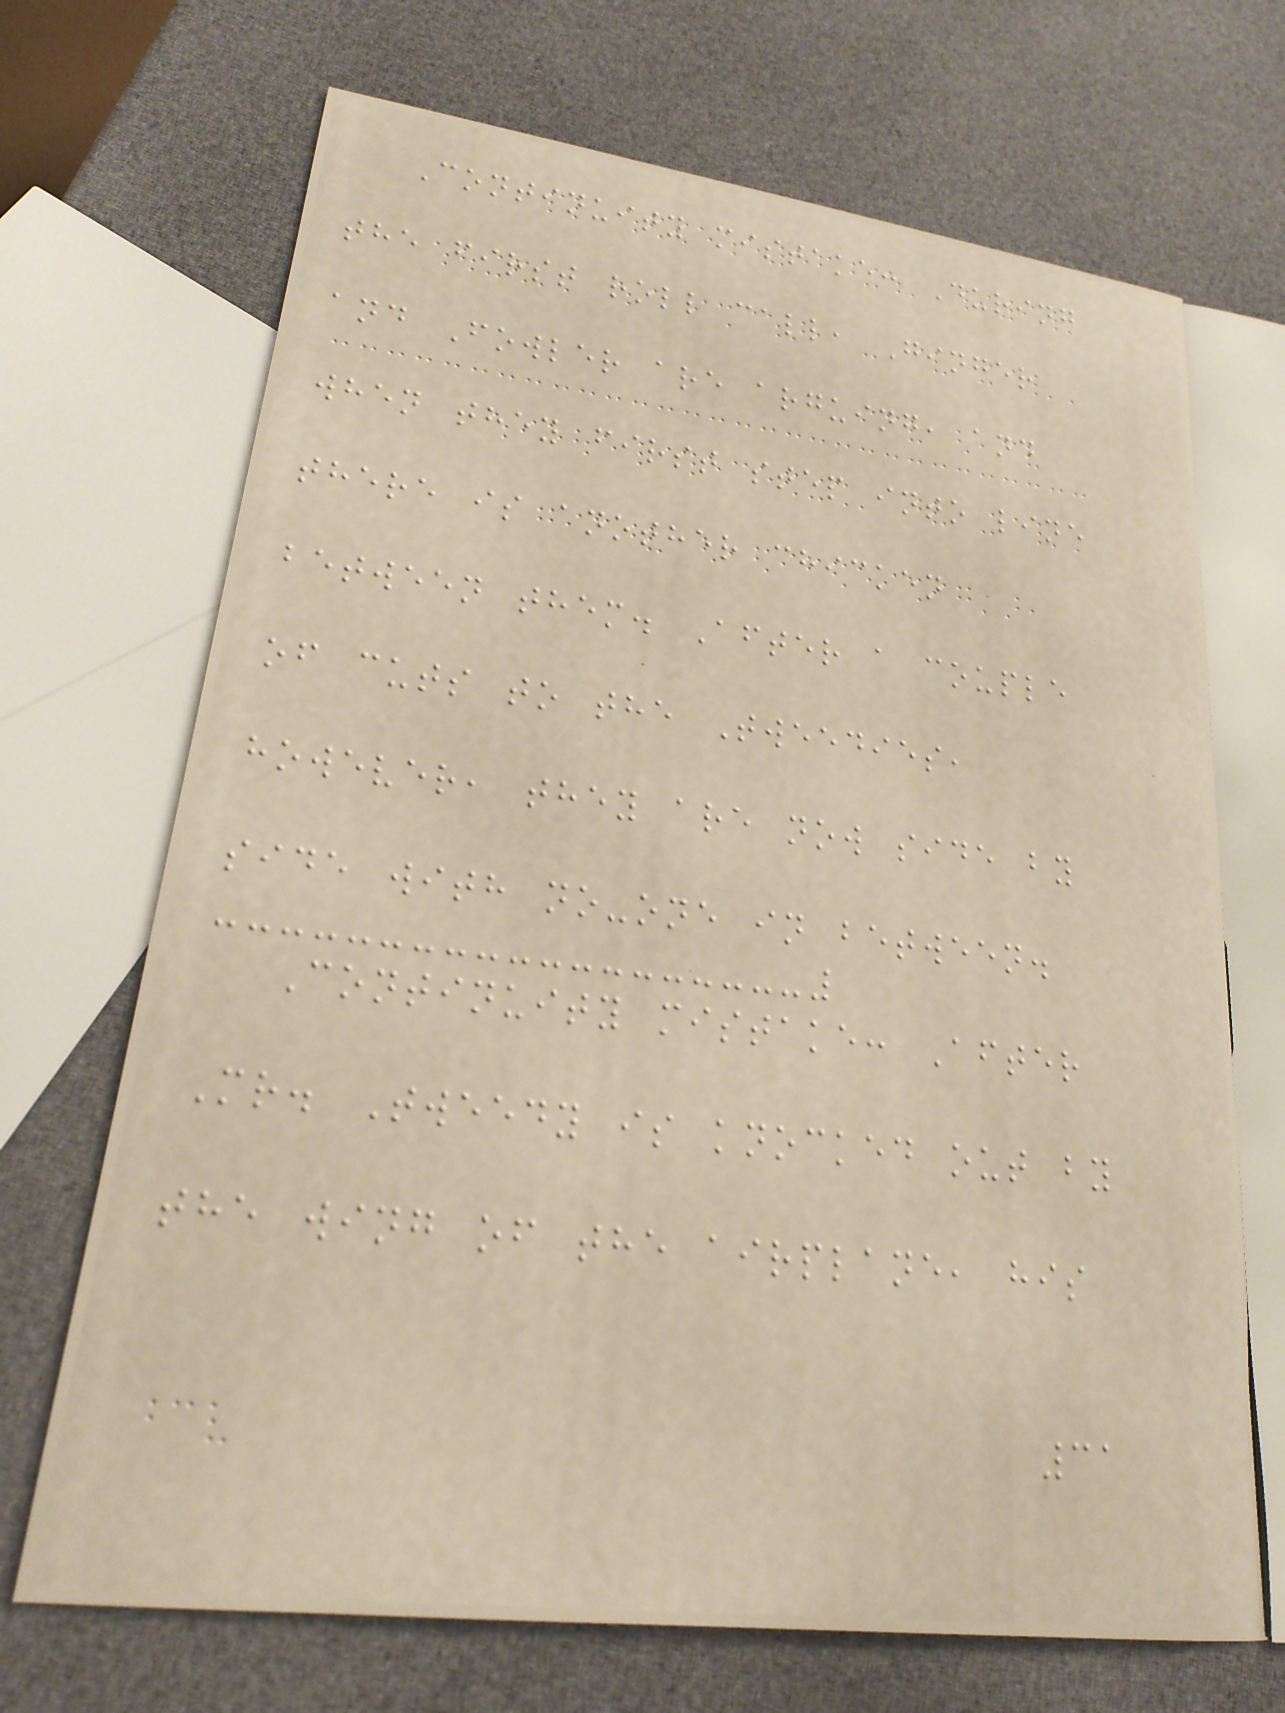Continuity mistake: During
the first roll call, Ginger
and Fowler are arguing, and
when they first step into line
there is another chicken
between them. After a couple
of cuts to the Tweedies,
however, they are now side by
side with no-one in between.
Continuity mistake: After
Mr. Tweedy is knocked out by
the wing of the airplane, his
31
